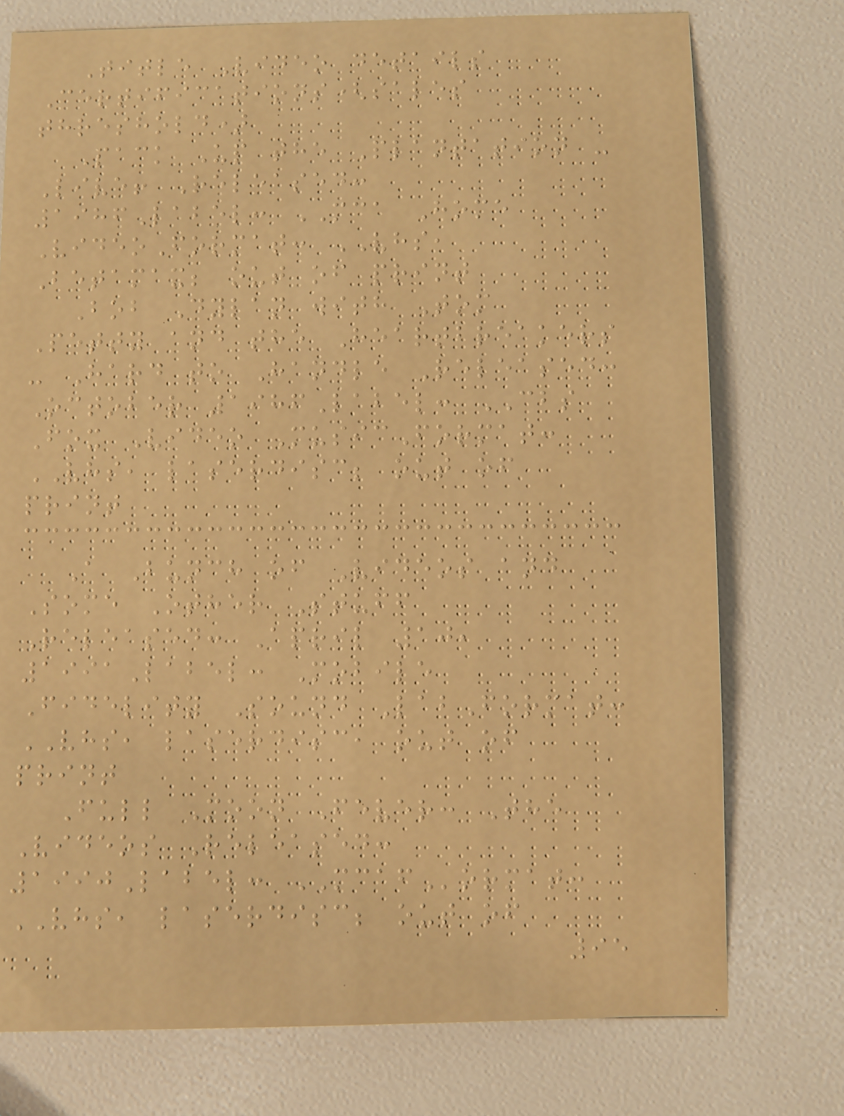Title Video details
Certifications(sales
threshold)
Pack Up the Plantation -
Live! Released:
1986Label: MCA Home
VideoFormat: VHS,
Betamax; out of print
Bob Dylan with Tom
Petty and the Heartbreakers
- Hard to Handle Released:
October 1986Label: CBS
Fox Video MusicFormat:
VHS, laserdisc; out of
print
A Bunch of Videos and
Some Other Stuff
Released: April 10,
1991Label: Mobile
Fidelity Sound LabFormat:
VHS, laserdisc, out of
print
Full Moon Fever: The
Videos Released:
1990Label: MCAFormat:
VHS, laserdisc; out of
95
